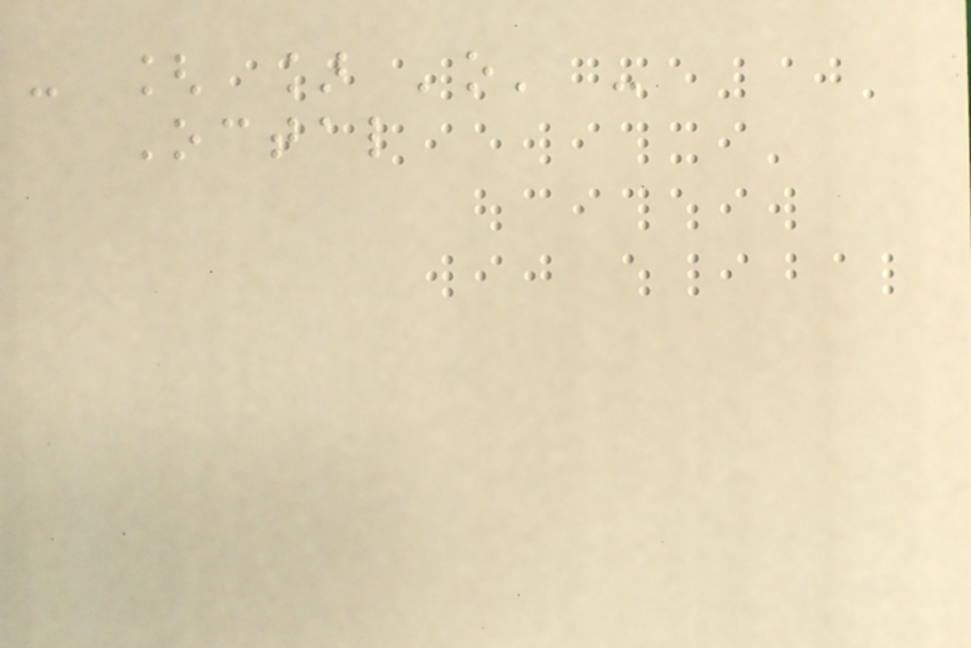- [ ] 'o' -
Octal
